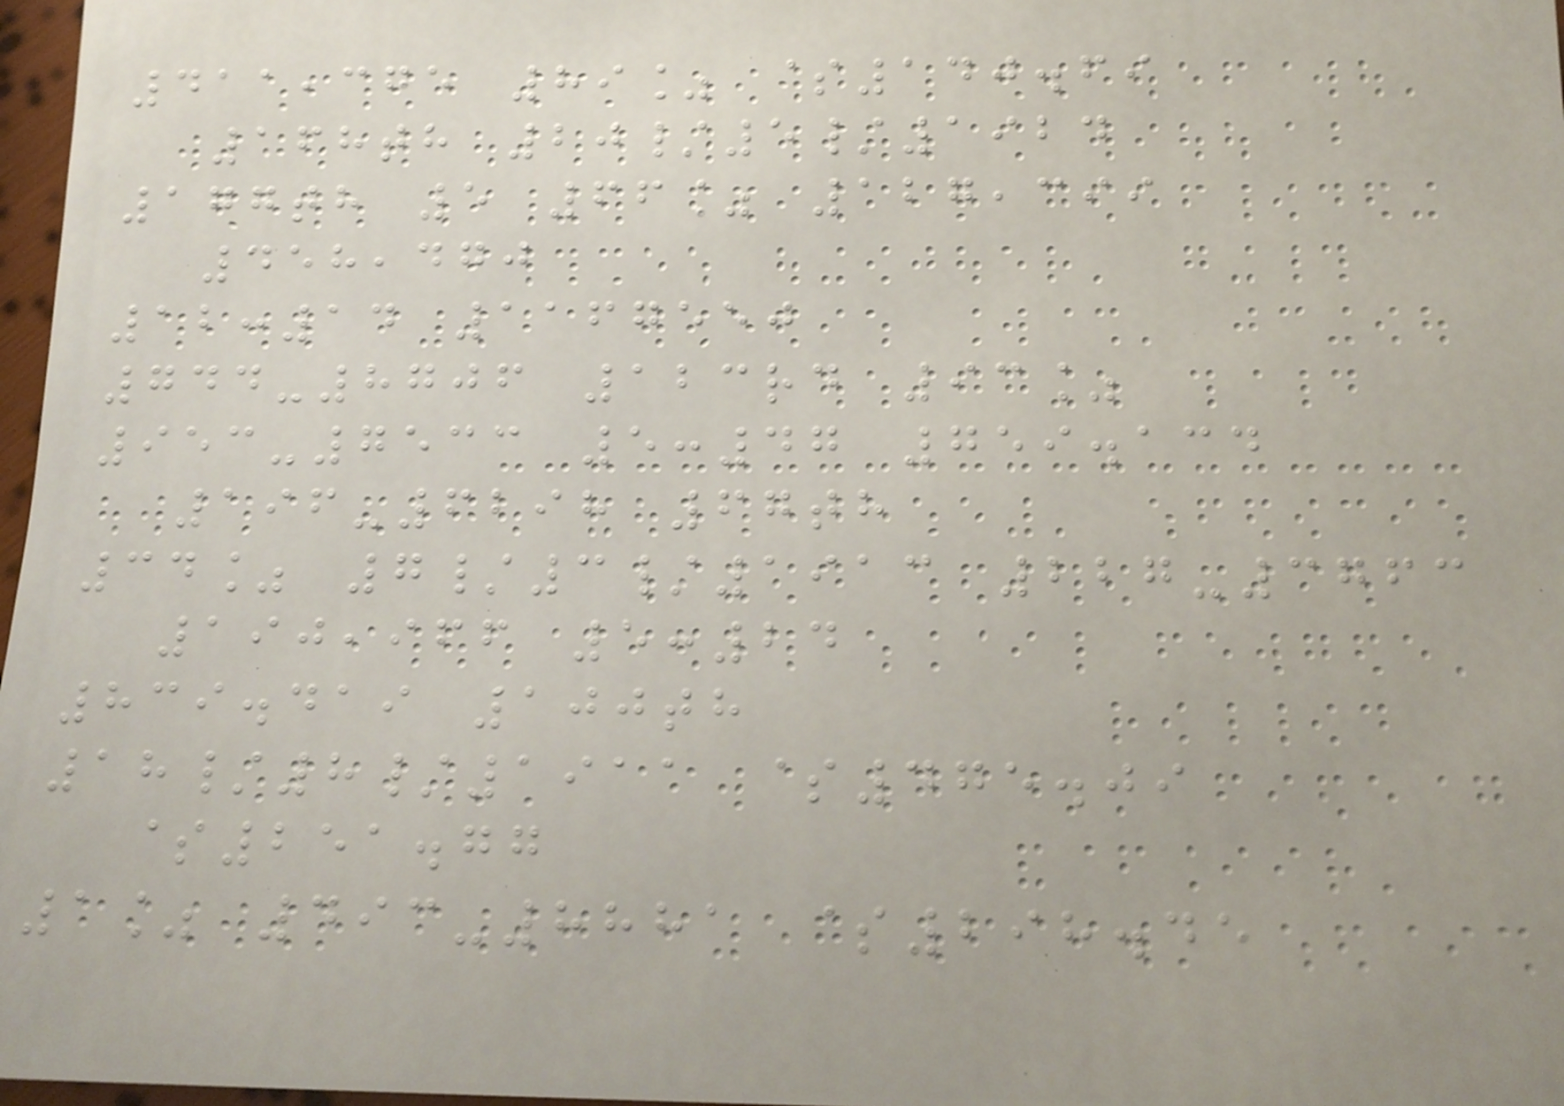411,375 89% $140.69
168th 20/5/1924
177th 5 66% 127,399
458,470
12:14 1167550
744-8706 123rd 93%
953-7533 5:47 759.134
196-6298 67th
34% 7/3/1913 227-3763
190,966 5:24
839.419 100th
18/8/1911 $475.09
$251.77
1% 493-8881 $298.45
